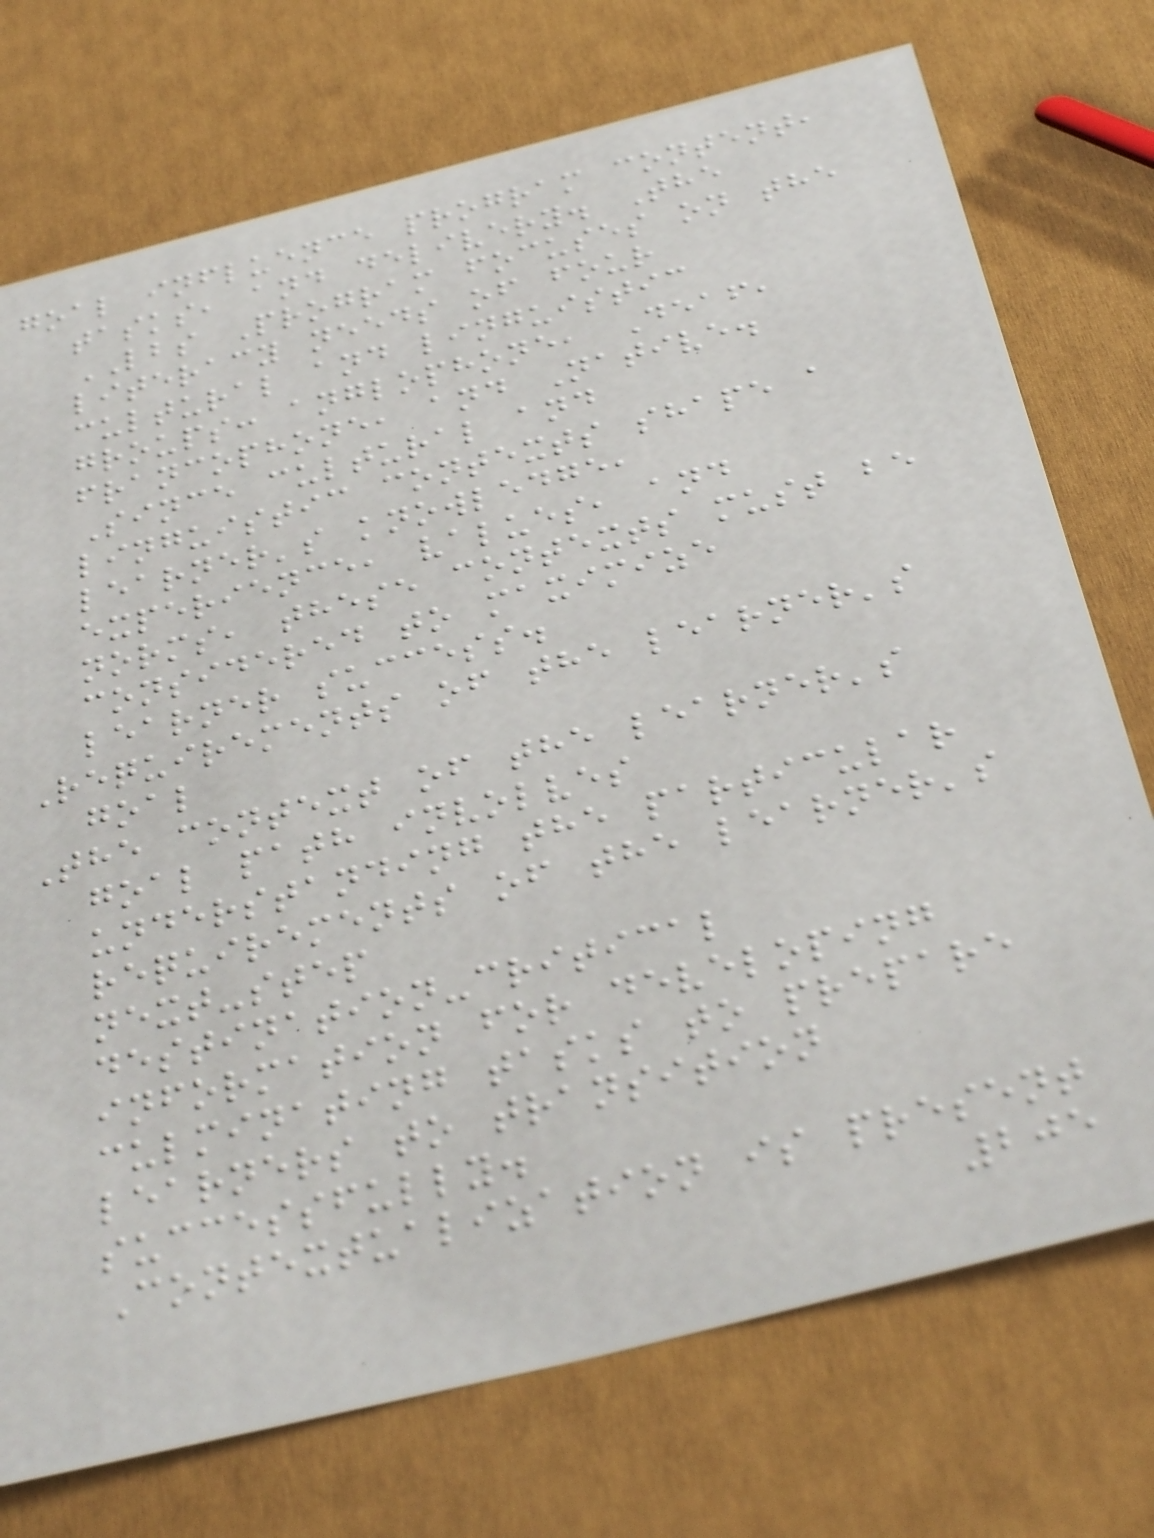goal influence program content,
tasks, and delivery. The
LBS Program focuses on the
literacy needs of four
cultural and linguistic
groups: anglophone, Deaf,
francophone, and Native.
Since cultural and
linguistic contexts shape a
learner's knowledge,
experience, values, and
norms, these contexts must be
considered to maximize
learner success.
Requirements of the learner's
goal
The context of the learner's
goal path involves
understanding the particular
requirements of the learner's
next-step
destination-critical
information for developing
culminating tasks to prepare
learners to transition
successfully.
Contextualization is present
205
